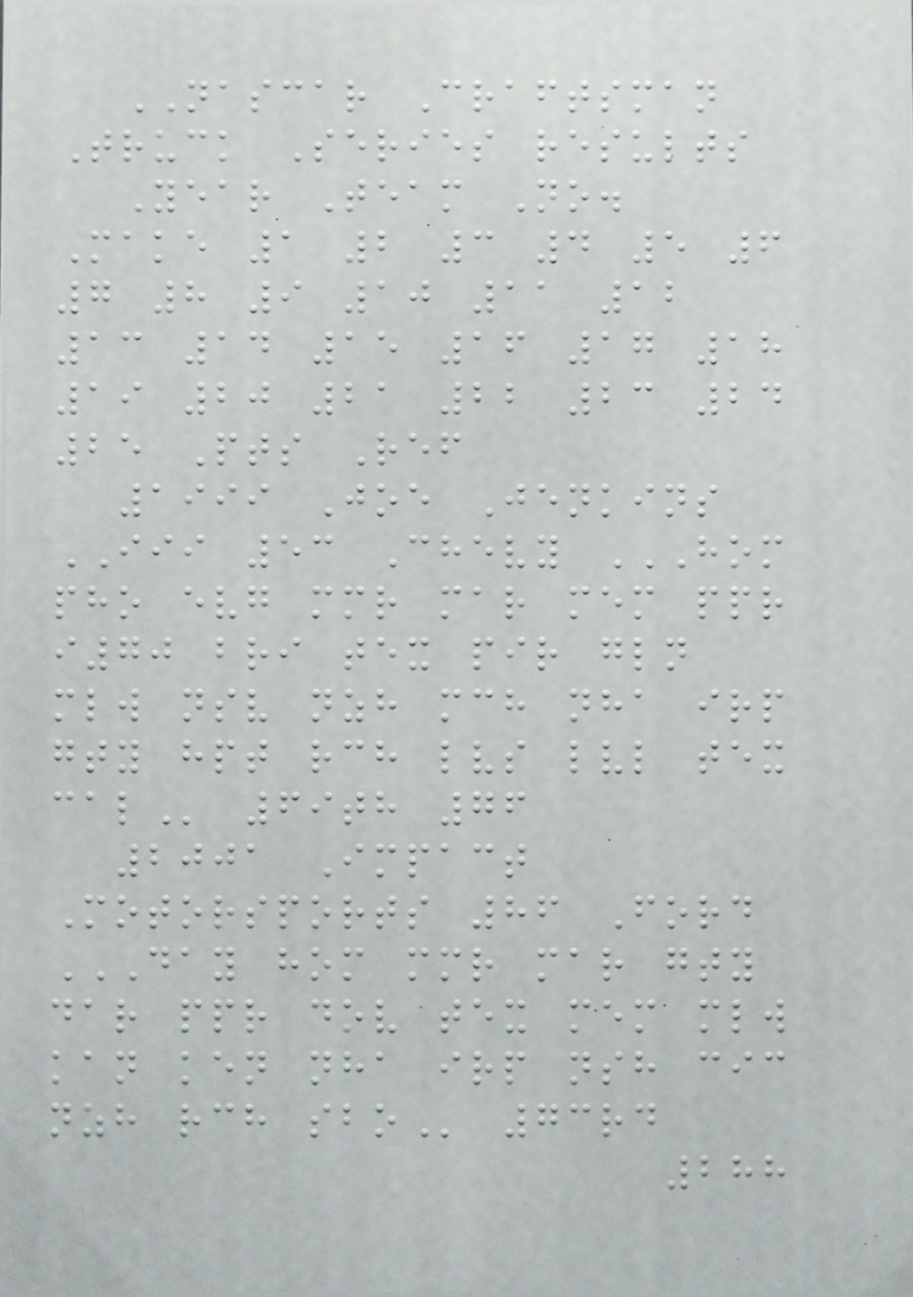NASCAR Craftsman
Truck Series results
Year Team No.
Make 1 2 3 4 5 6
7 8 9 10 11 12
13 14 15 16 17 18
19 20 21 22 23 24
25 Pts Ref
1999 Joe Jenkins
III 53 Chevy HOM
PHO EVG MMR MAR MEM PPR
I70 BRI TEX PIR GLN
MLW NSV NZH MCH NHA IRP
GTY HPT RCH LVS LVL TEX
CAL 69th 76
2001 Impact
Motorsports 86 Ford
DAY HOM MMR MAR GTY
DAR PPR DOV TEX MEM MLW
KAN KEN NHA IRP NSH CIC
NZH RCH SBO 73rd
288
